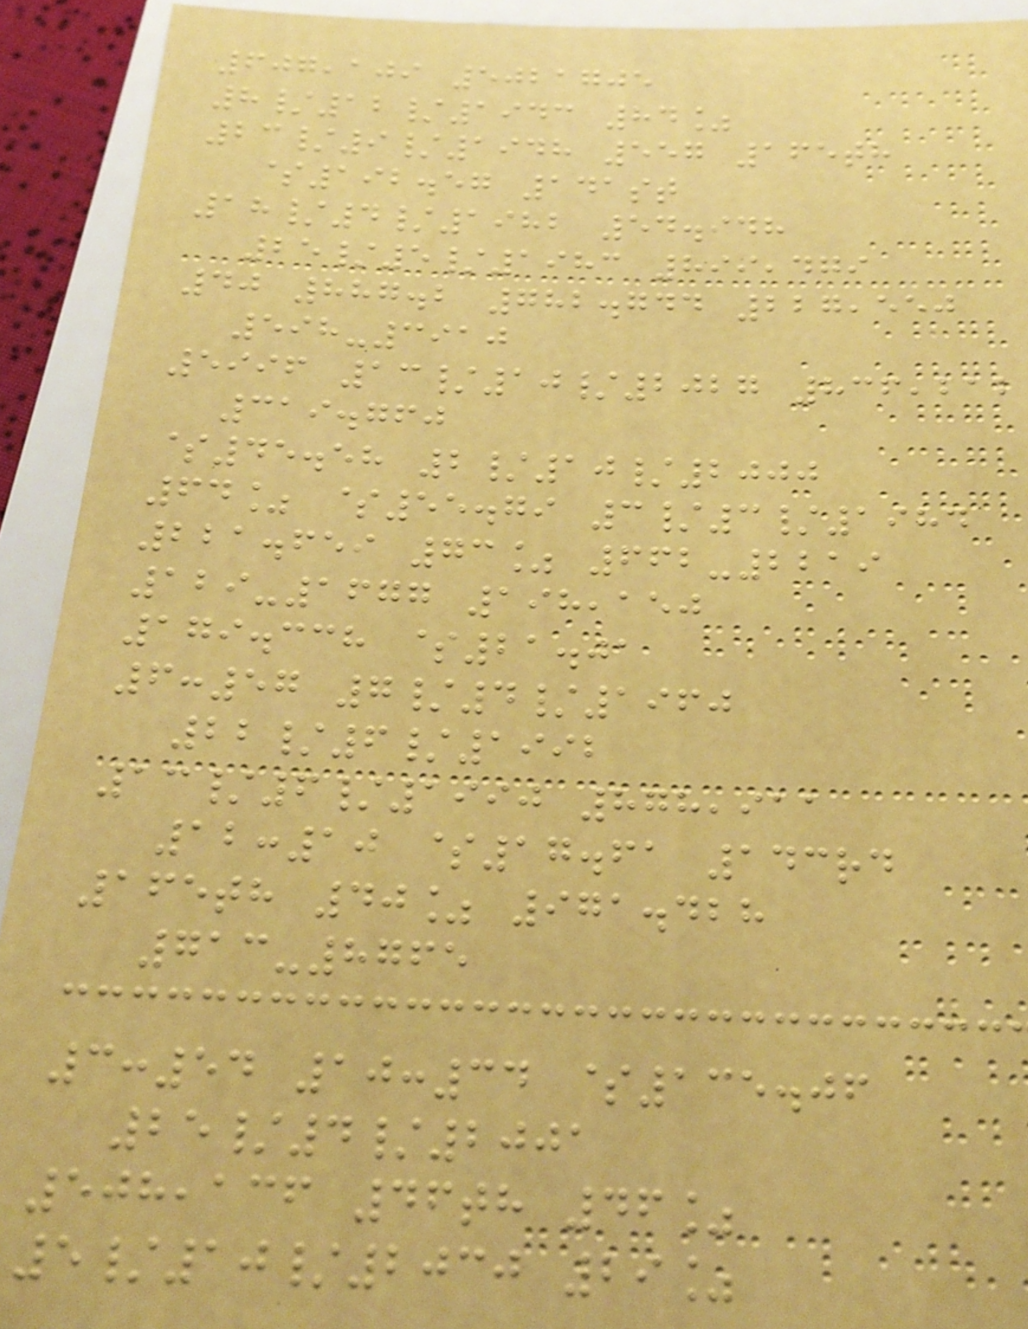607,109 5021705
8/12/1943 84%
23/9/1948 557 165th
$192.57 141st
18/4/1982 54.948
25/5/1983 899,479
40 887.2 782.744 227,550
598-3910
5996 13/10/2027 836,212
319.760
$45.58 2/10/2000
64% $55.79 3/3/1984
221.659 73% 662-2219
129-1677 198,150
179.338 $21.01
6:57 7/4/1960
22/6/1992
13/6/1990 878,911
12:10 $17.61 143rd
165th 40% 971.428
713-8765
3:54 10:34 $135.06
25/4/2001
508,136 46th 46%
5/10/2030 29%
